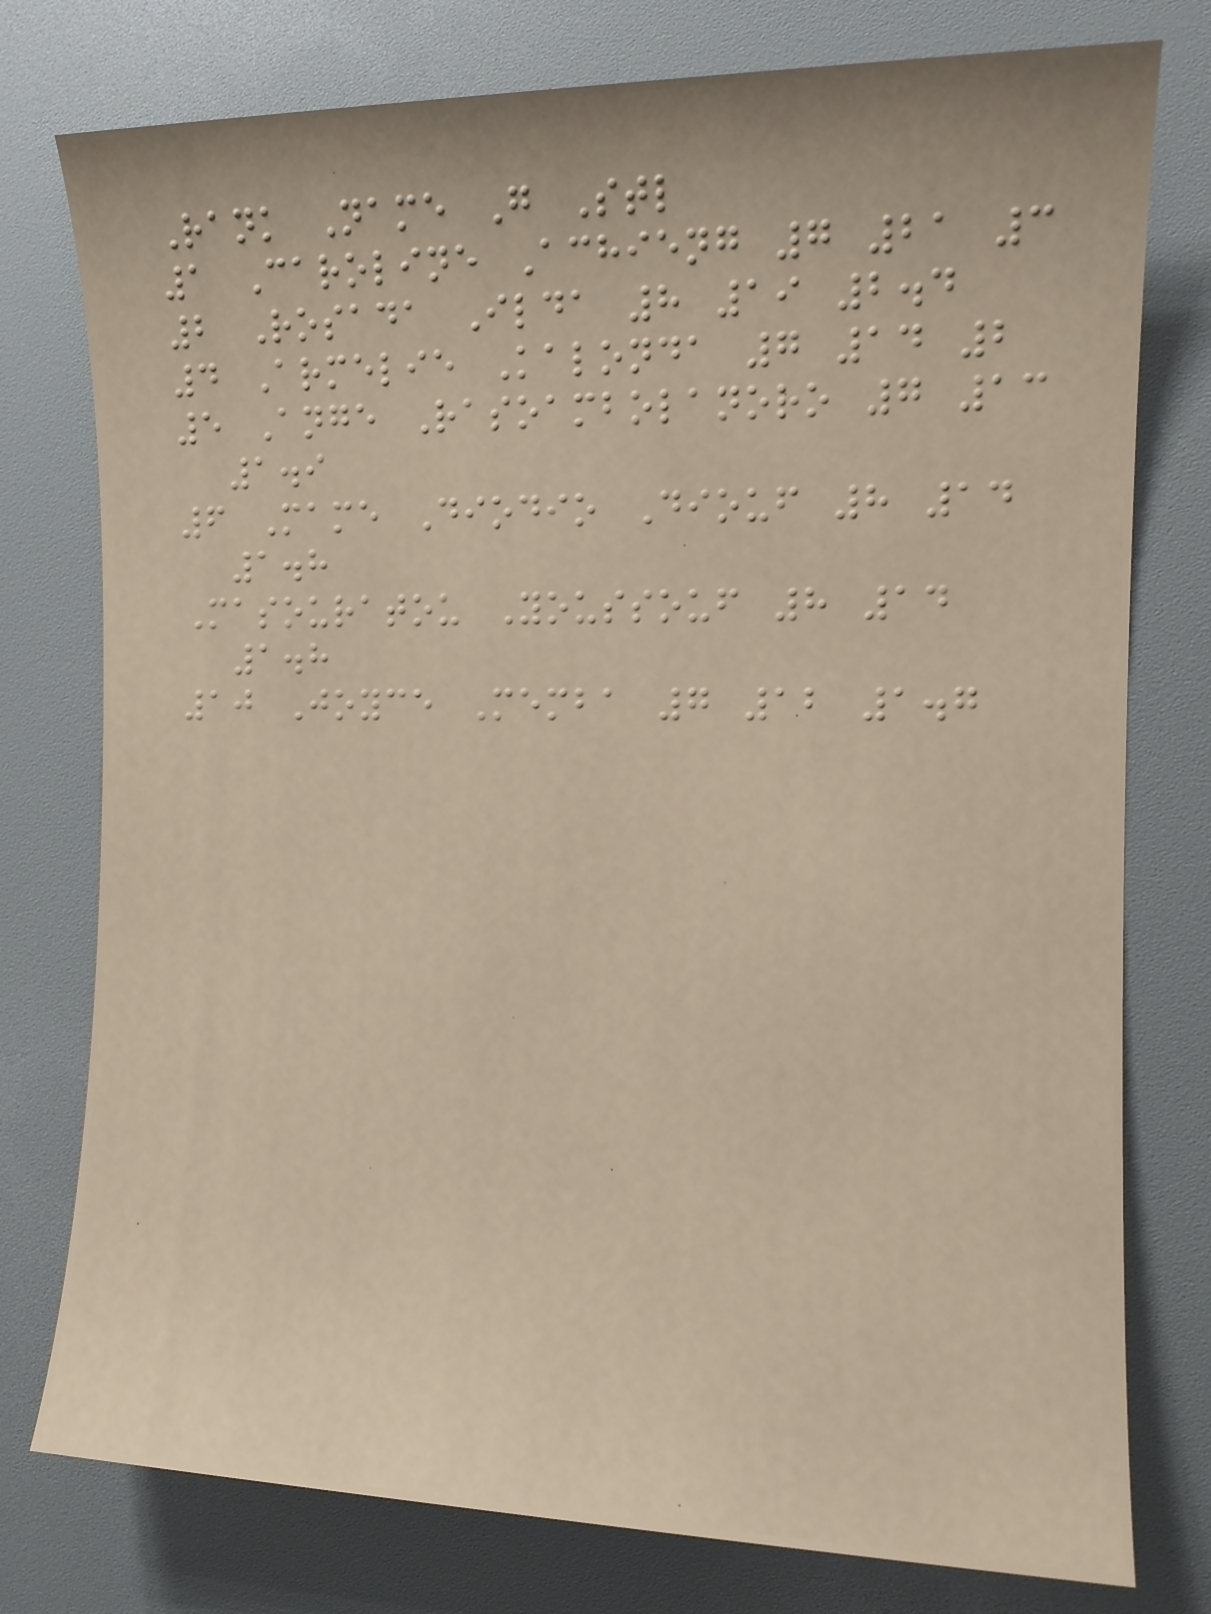Rank Name G Stl
1 Caroline Achieng 7 21 3
2 Rosada Ilda 8 19 2.4
4 Armelie Kalonda 7 14 2
5 Ange Rasoambolanoro 7 13
1.9
6 Mame Diodio Diouf 8 14
1.8
Masouratou Youssouf 8 14
1.8
10 Joyce Memba 7 12 1.7
